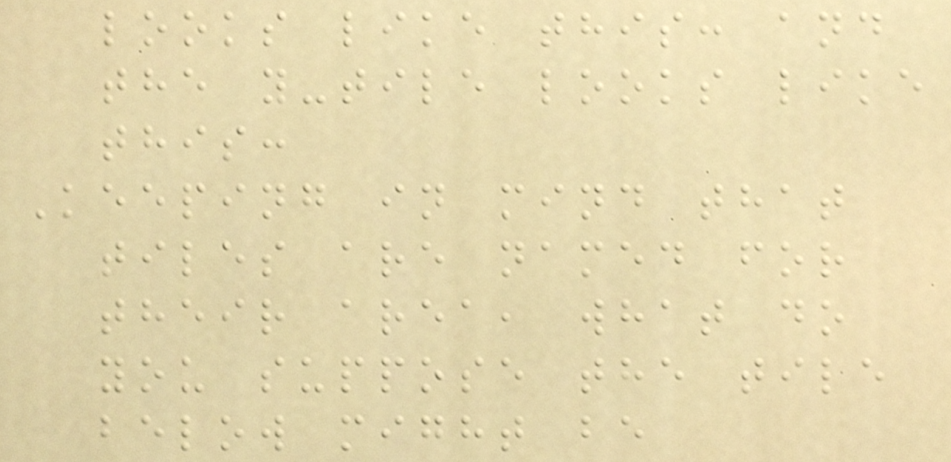looks like this: and
the y-tile looks like
this:
Keeping in mind that
tiles are named for
their area, what do
you suppose the tile
below might be
